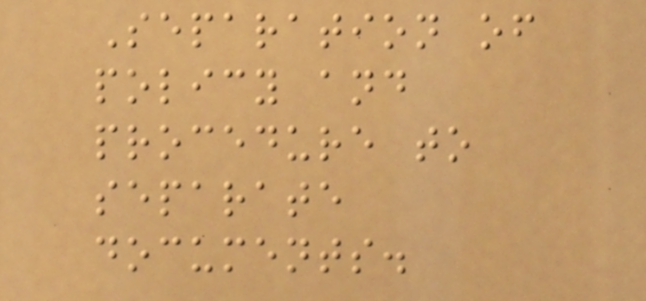Separation of
policy and
procedure to
separate
documents.
